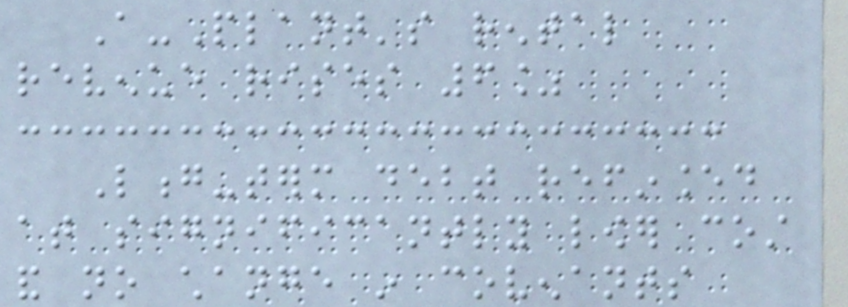A-Plant's rental
revenue rises 6%
Long-term debt refinanced
at significantly lower cost
and no change in covenants
